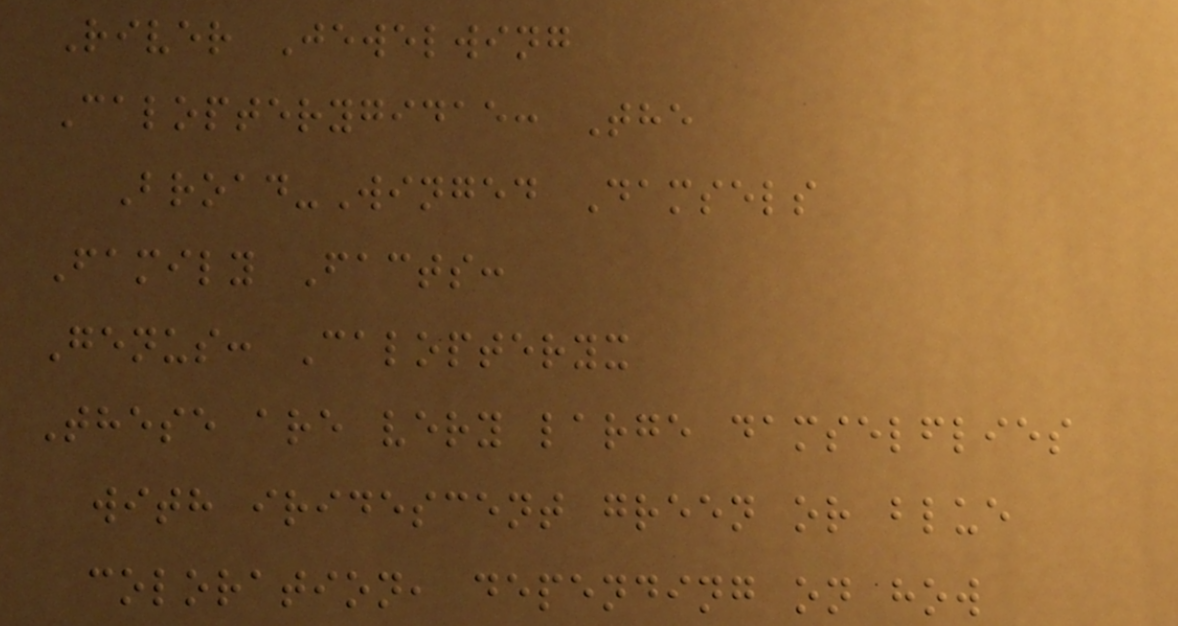River Jewelwing
Calopterygidae: The
Broad-Winged Damsels
Family Facts:
Genus: Calopteryx
These are very large damselflies
with iridescent green or blue
coloration, depending on how
